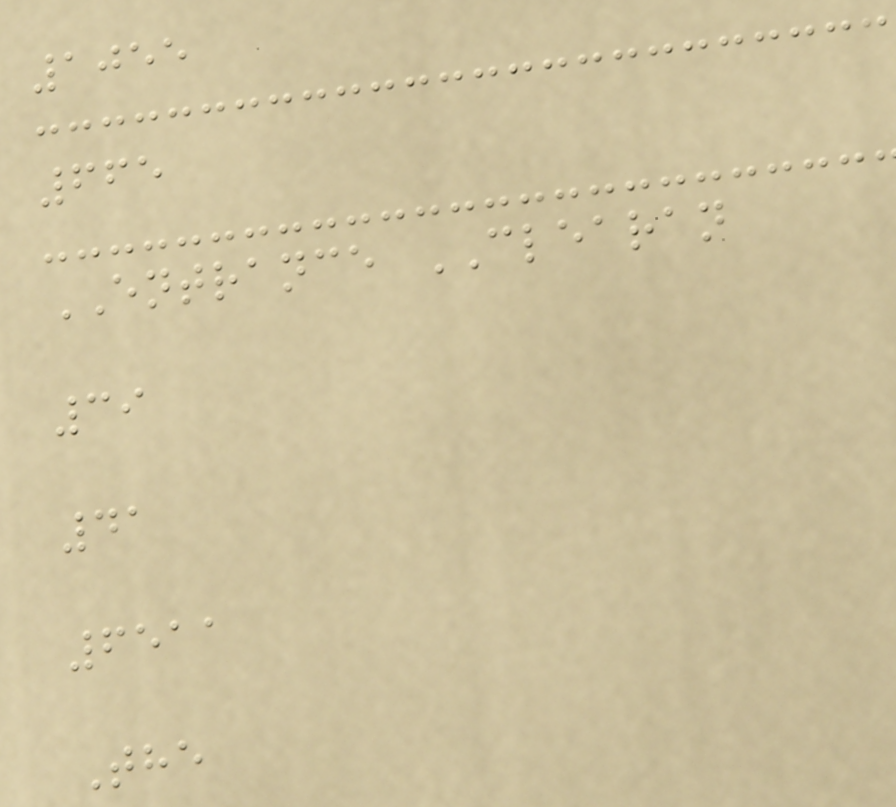1055
665
ENTRANCE CLEARAN
39
41
6511
The
